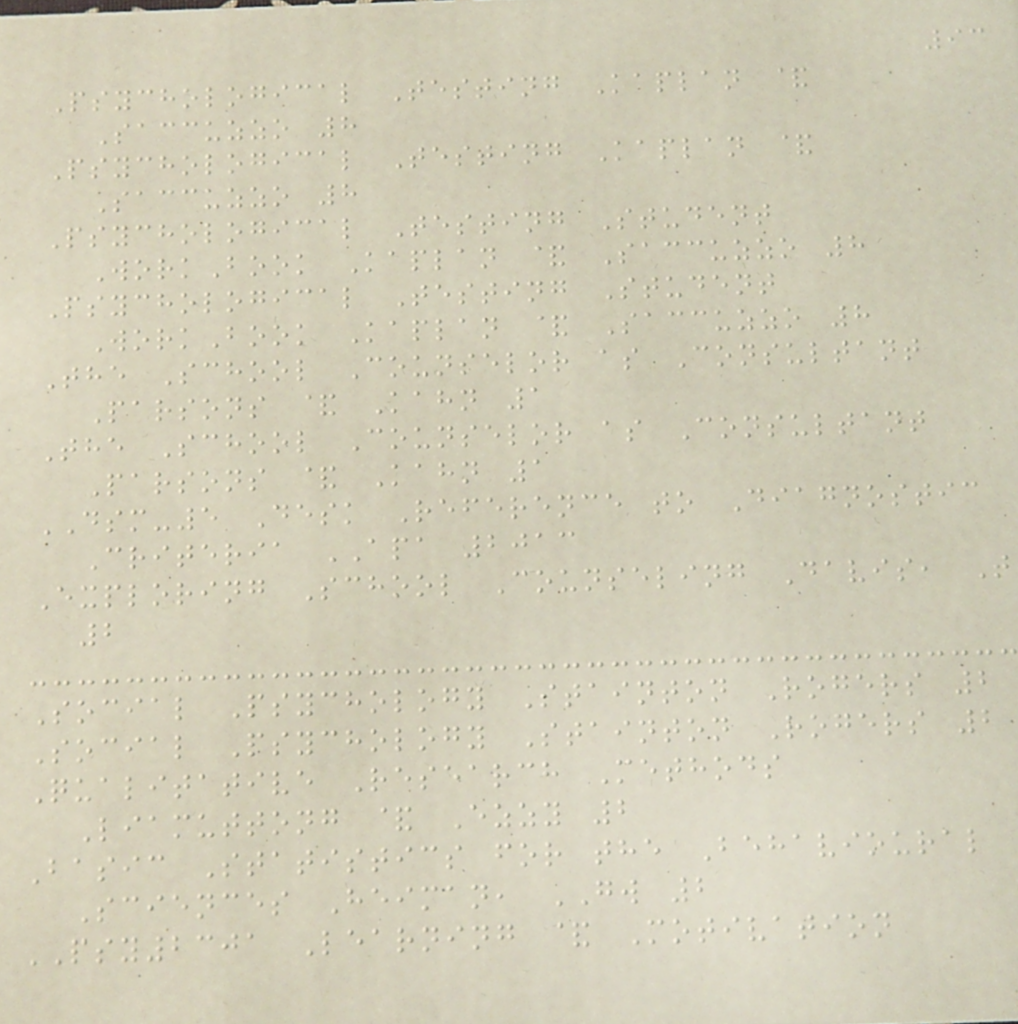93
Psychological Testing Kaplan &
Saccuzzo 8
Psychological Testing Kaplan &
Saccuzzo 8
Psychological Testing Student
WorkBook Kaplan & Saccuzzo 8
Psychological Testing Student
WorkBook Kaplan & Saccuzzo 8
The School Counselor as Consultant
Parsons & Kahn 1
The School Counselor as Consultant
Parsons & Kahn 1
DSM-5 Desk Reference to Diagnostic
Criteria APA 2013
Exploring School Counseling Davis, T
2
Social Psychology Stainton Rogers 2
Social Psychology Stainton Rogers 2
Qualitative Research Methods
Liamuttong & Ezzy 2
Basic Statistics for the Behavioural
Sciences Heiman, GW 2
PSY2301 Learning & Motivation
